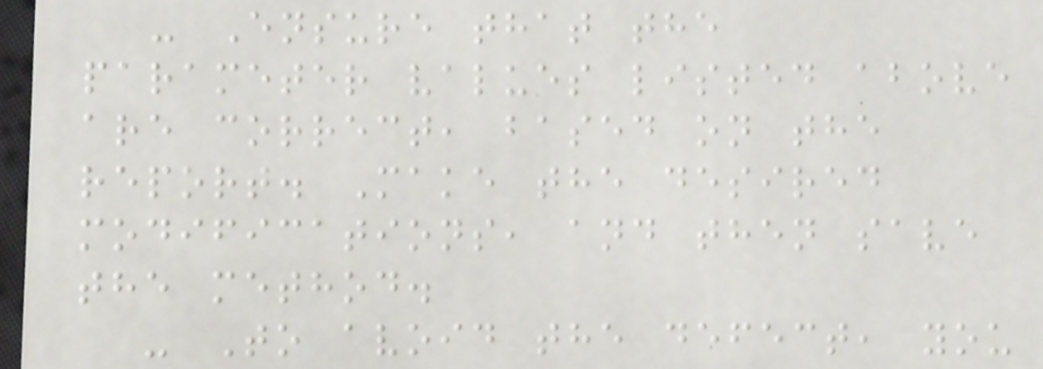- Ensure that the
parameter values listed above
are correct, based on the
report. Make the desired
modifications, and then save
the method.
- To avoid the defect, you
